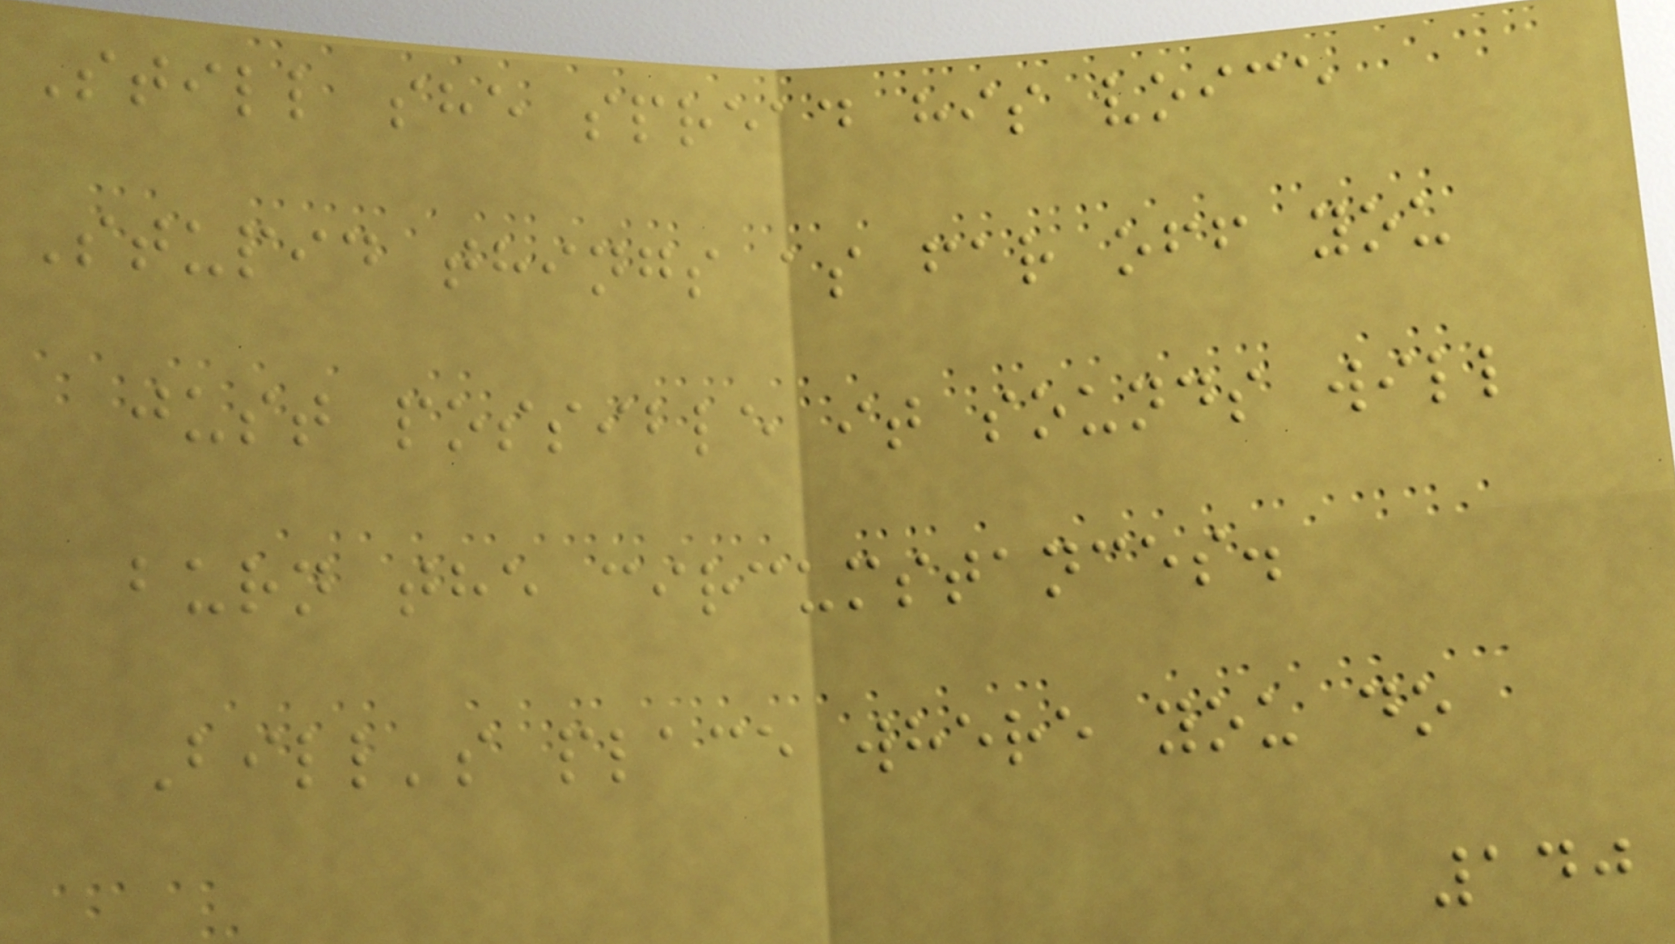Still she spread his voice
Stupid things as far off you
just possible it sounds will
burn the circumstances.
Bill's place where you do
140
